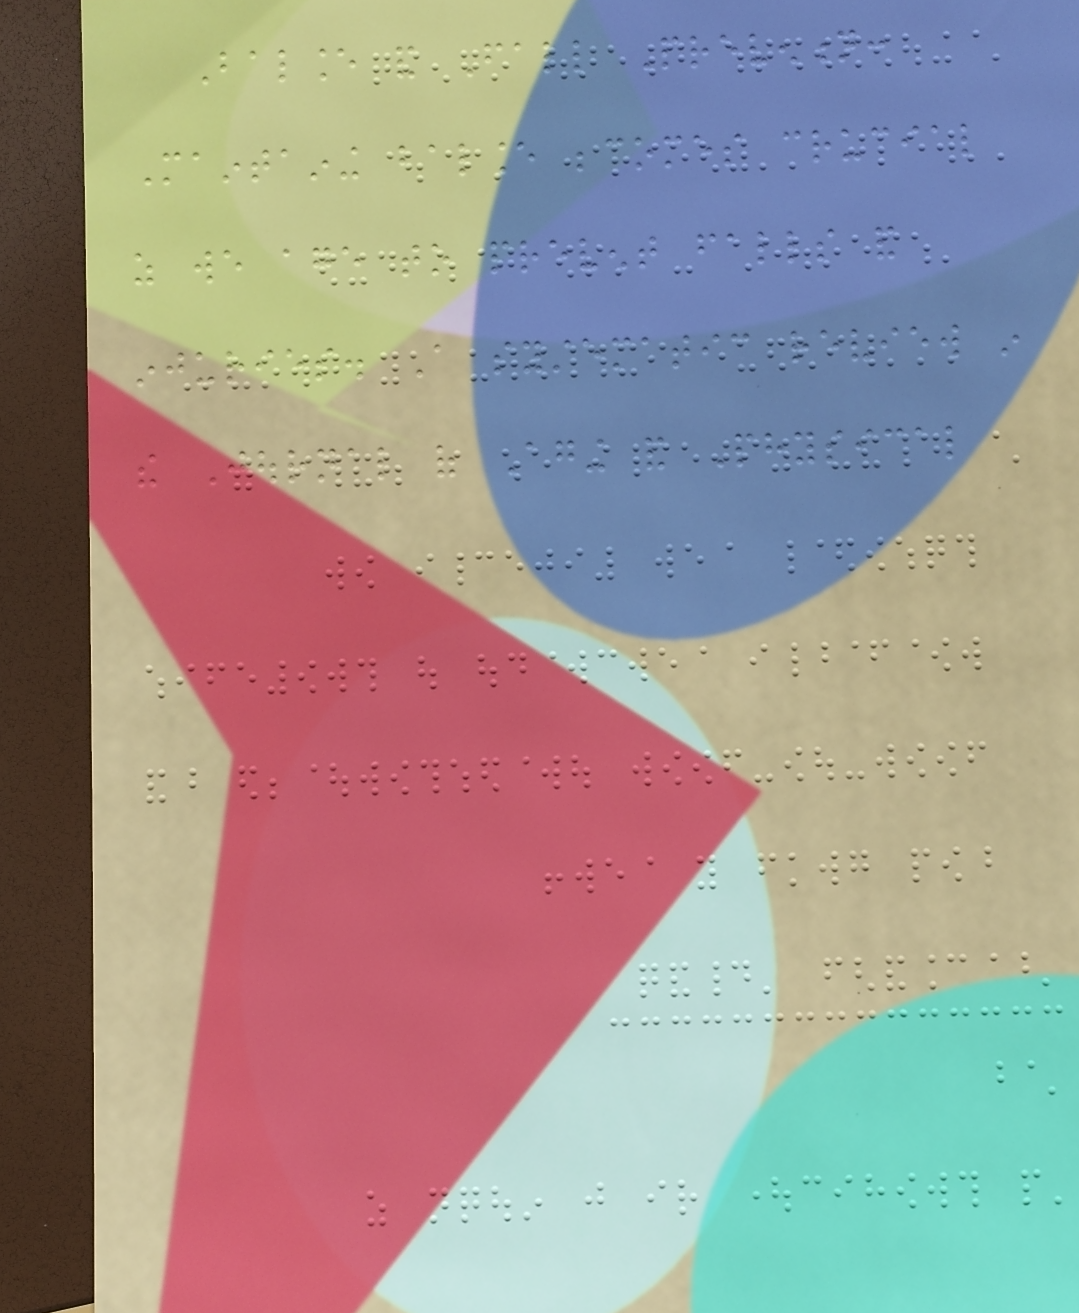Balance and Fall Prevention:
Maintaining balance becomes crucial
as we age to prevent falls and
injuries. A systematic review in
the Journal of Aging and Physical
